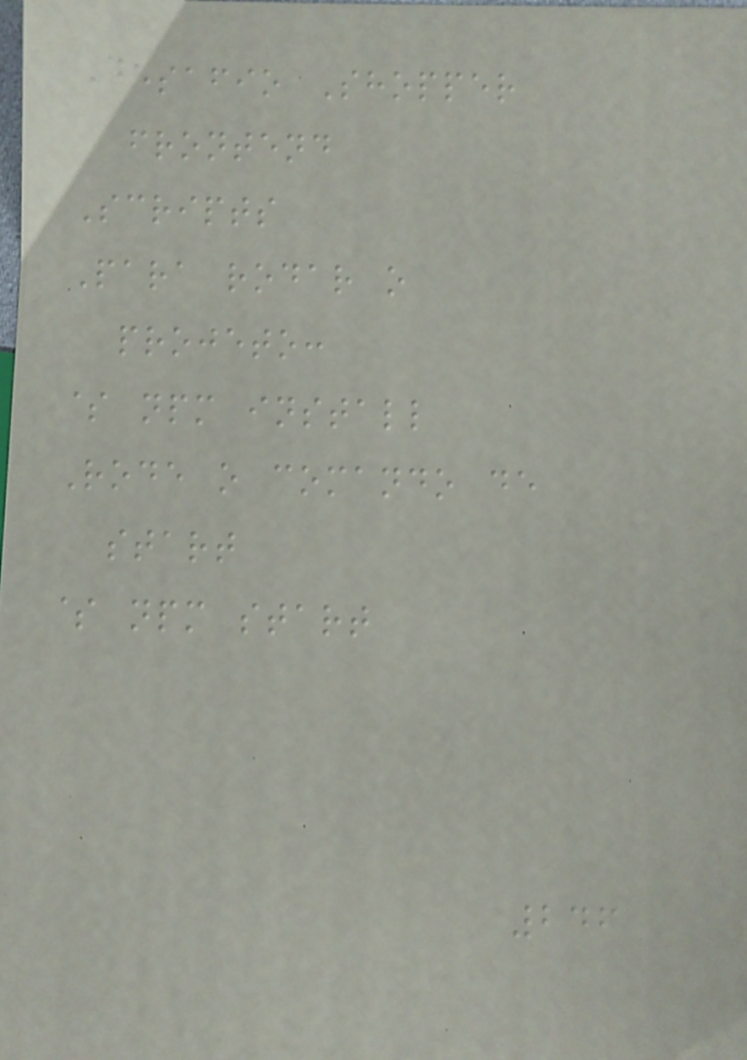Desafio Shopper
frontend
Scripts
Para rodar o
projeto:
$ npm install
Rode o comando de
start
$ npm start
246
